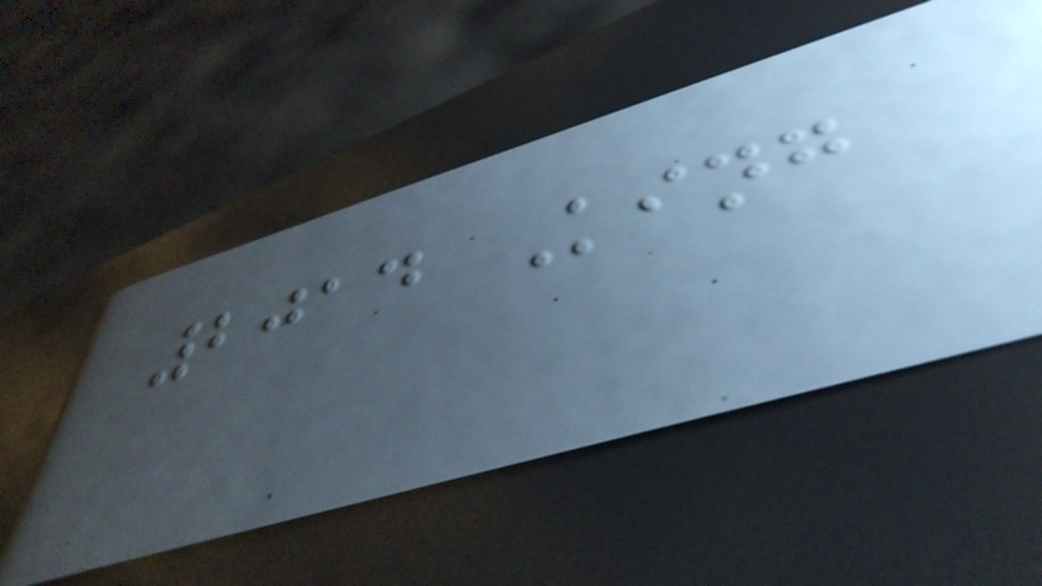2014 King
